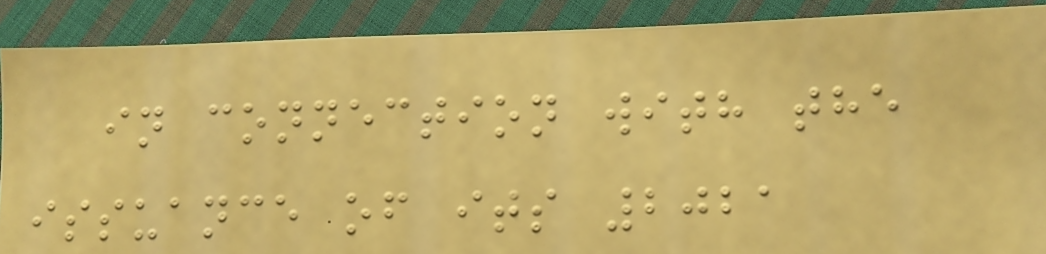in connection with the
issuance of its 2021
